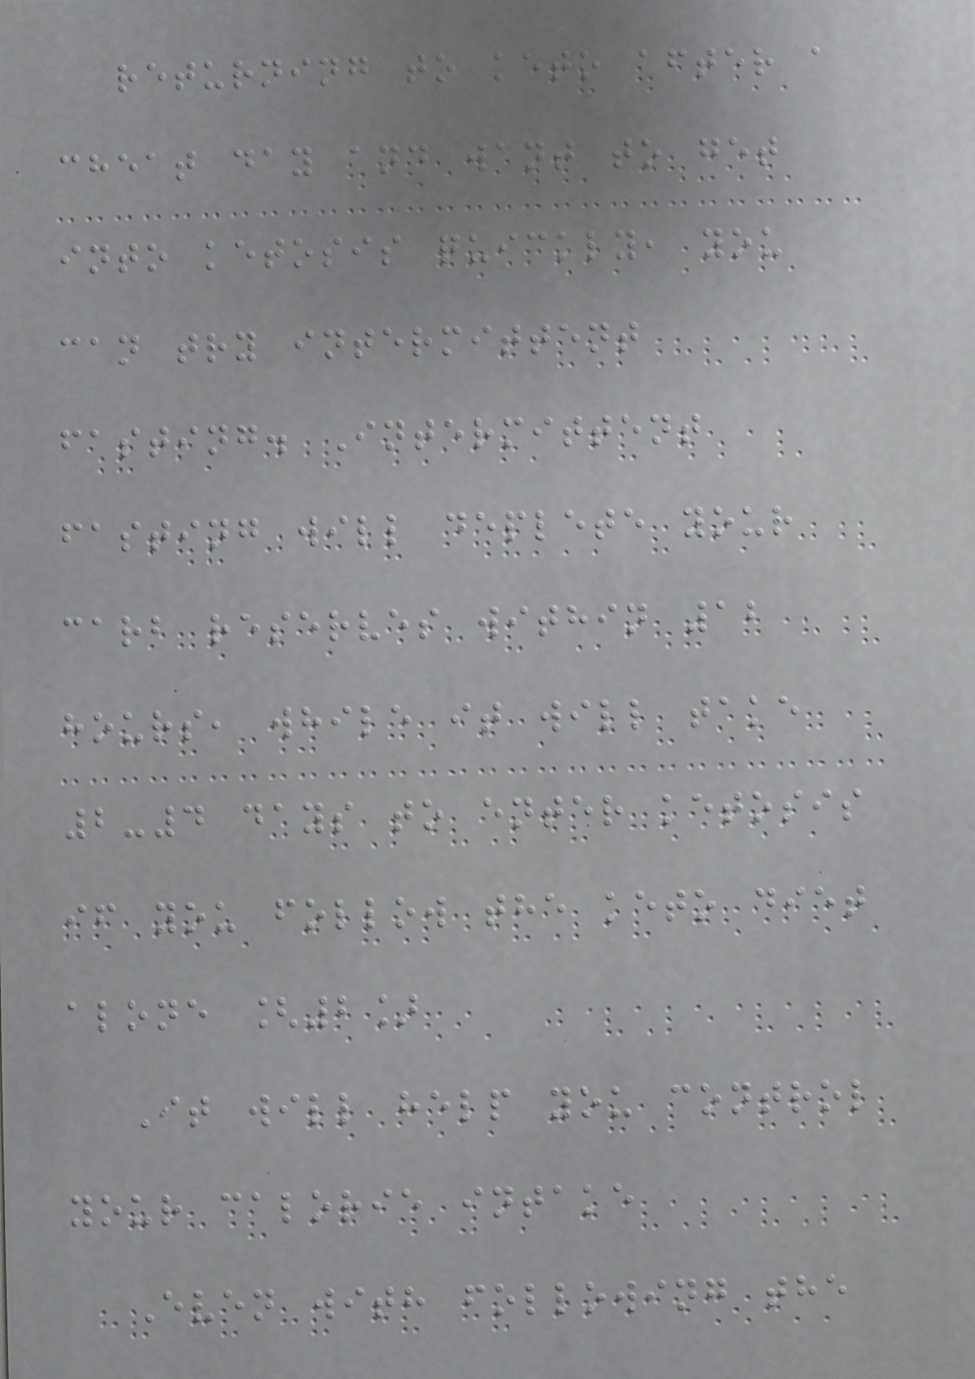returning to keto after a
cheat day and want to get
into ketosis quickly, you
can try intermittent
fasting. Intermittent
fasting will deplete your
carb reserves within 12
hours, while it will take
2-4 days to enter ketosis
if you follow the keto diet
alone [2]
It will help you control
your calorie intake
Even with following the
